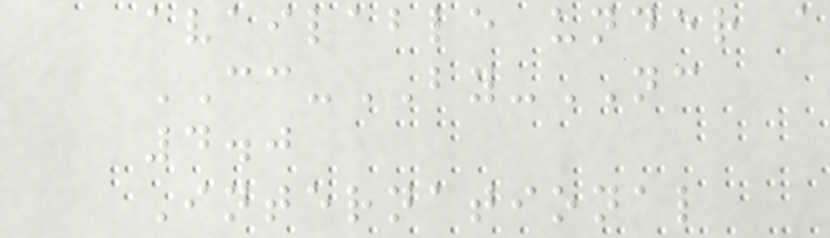available under a
CC-BY-NC
4.0
International
